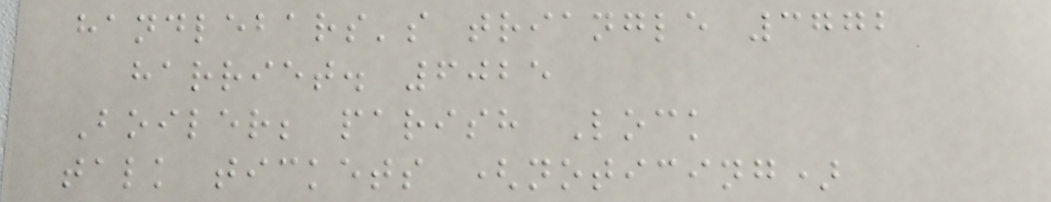handlebars's triangle 3772
harriet. 6025
Boiler; parish Lock
talk tickets (noticing)
